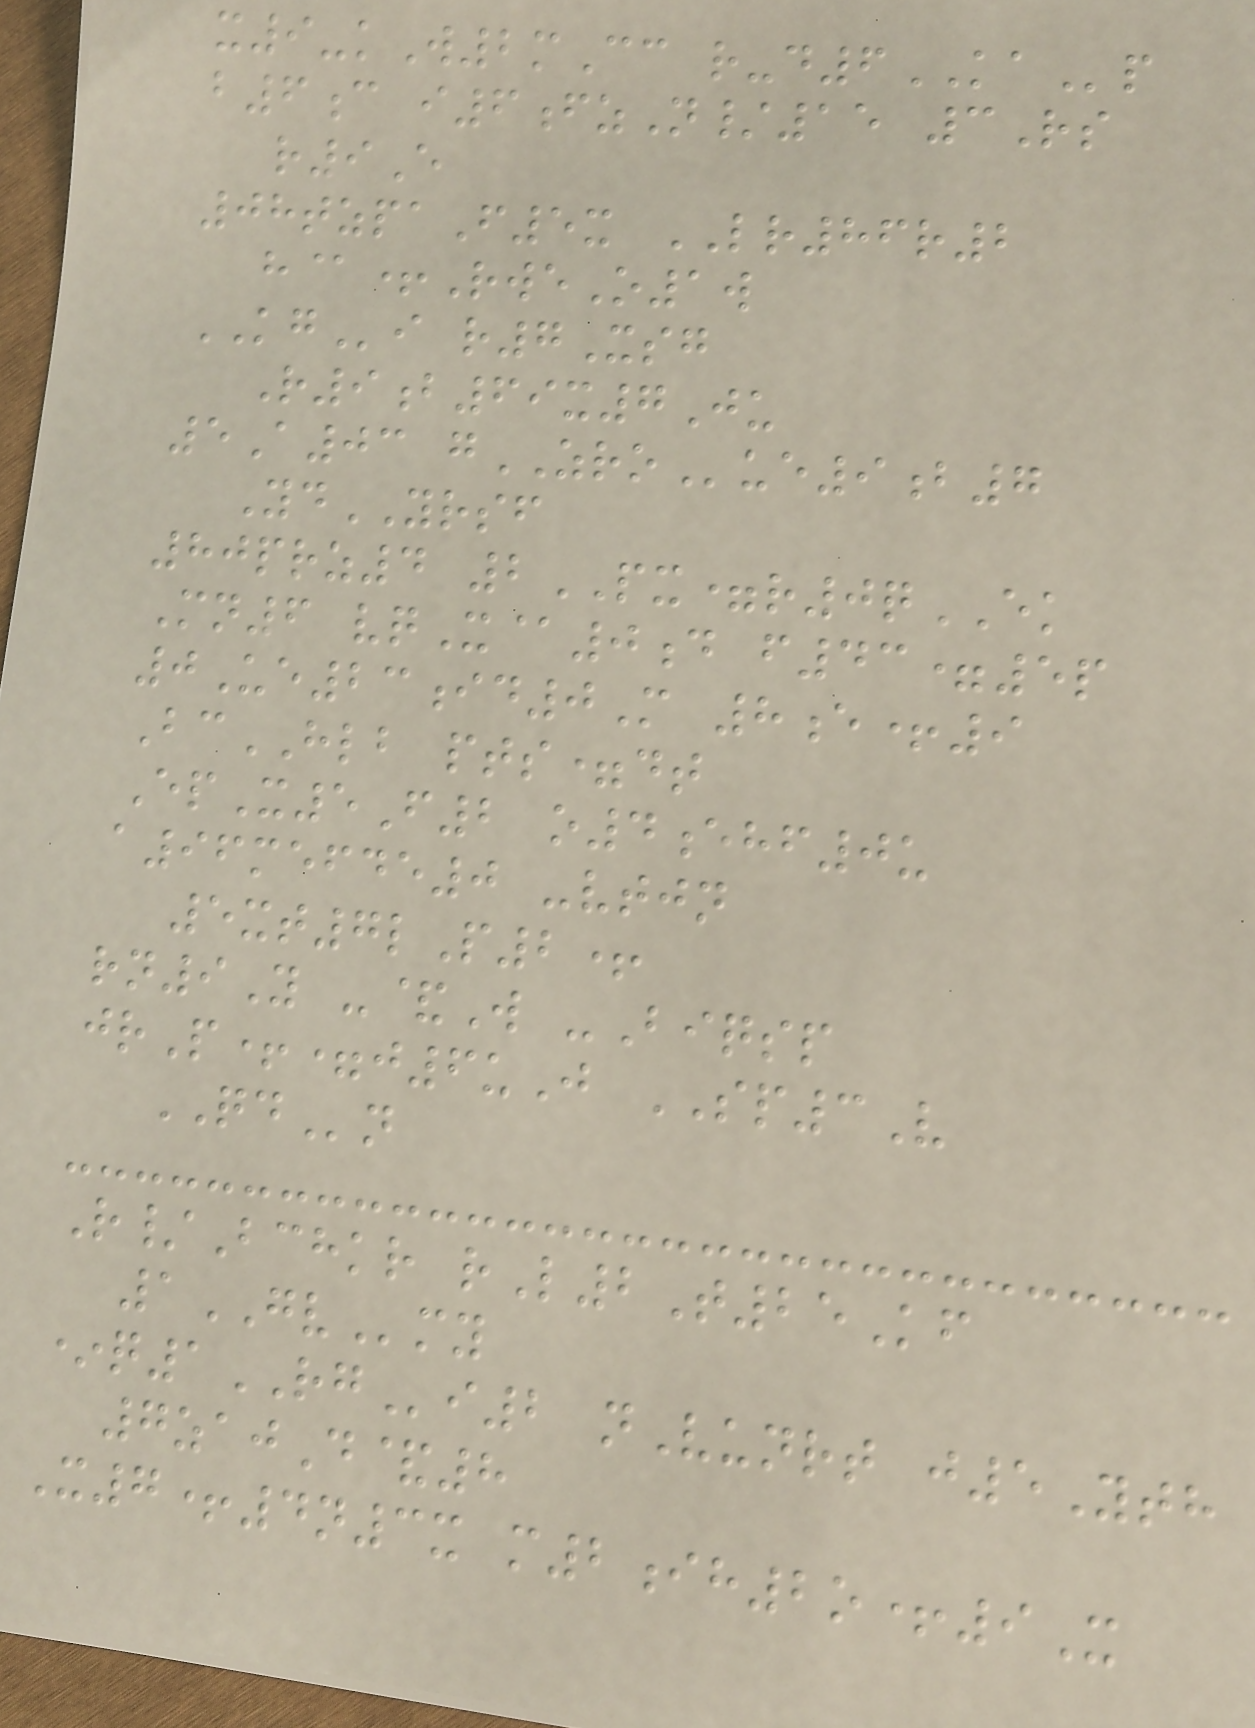x9-kW2mCc r-d6KAp
b6c i6fzN/15 3Rs
r9E
08tzpaF5x LR86r2
h@+RweO1w
KGi r7Xsg
R9b69x7Ju
5A03 gZROue9b7
YdYRSF
80prz4 2PX=r0qEK
Mn6 vqX@0d f43=5p
0Ue23id0M 8e+9
BcHLB pts=dt
EpX5F2 o4ehf0u
a96mefde0 -vtjn
5xt7lP2+
rn9Y -&W -Biqsp
jrP+=j6uJ SP3V
QDn
R/Bchkr rL2T25Kf
1GVmy
*q1RGi2 nVunrt j5Yth
7zajD&8
X7+4n3x m2ih2o+9X
